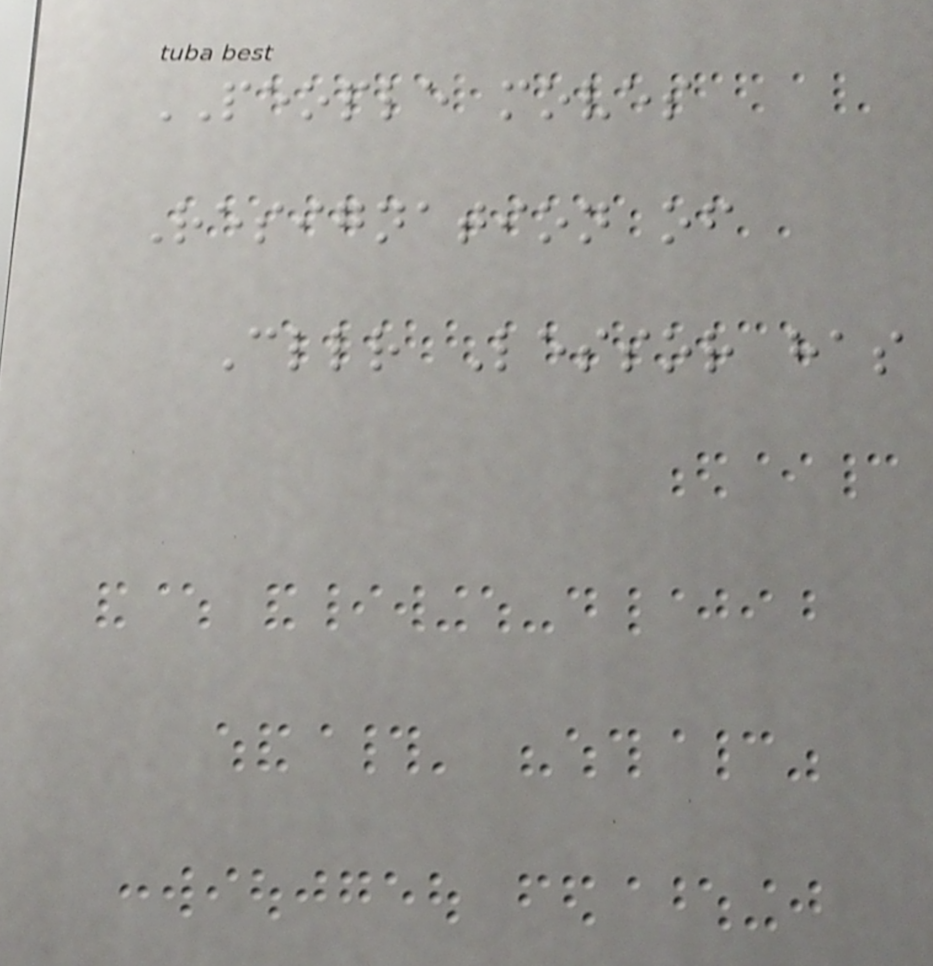PEOPLE moves
Resignation of
Cllr Lessor has
